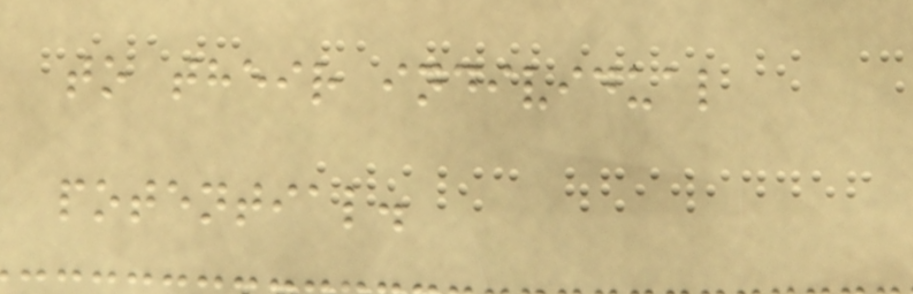to their individual
potential.
